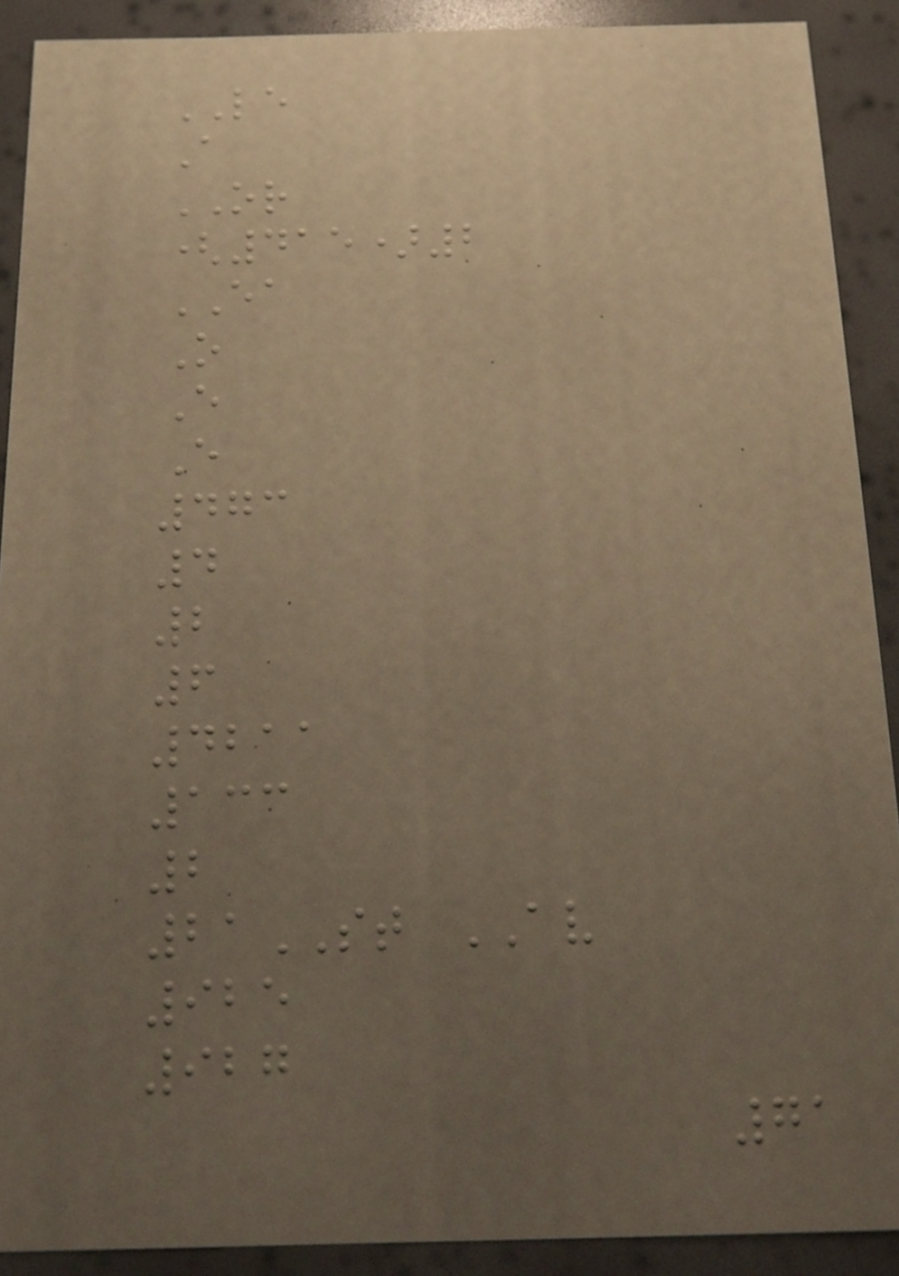LE
A
OR
(415)2
EA
O
E
E
473
4
2
6
4211
133
2
21ST AV
925
927
71
